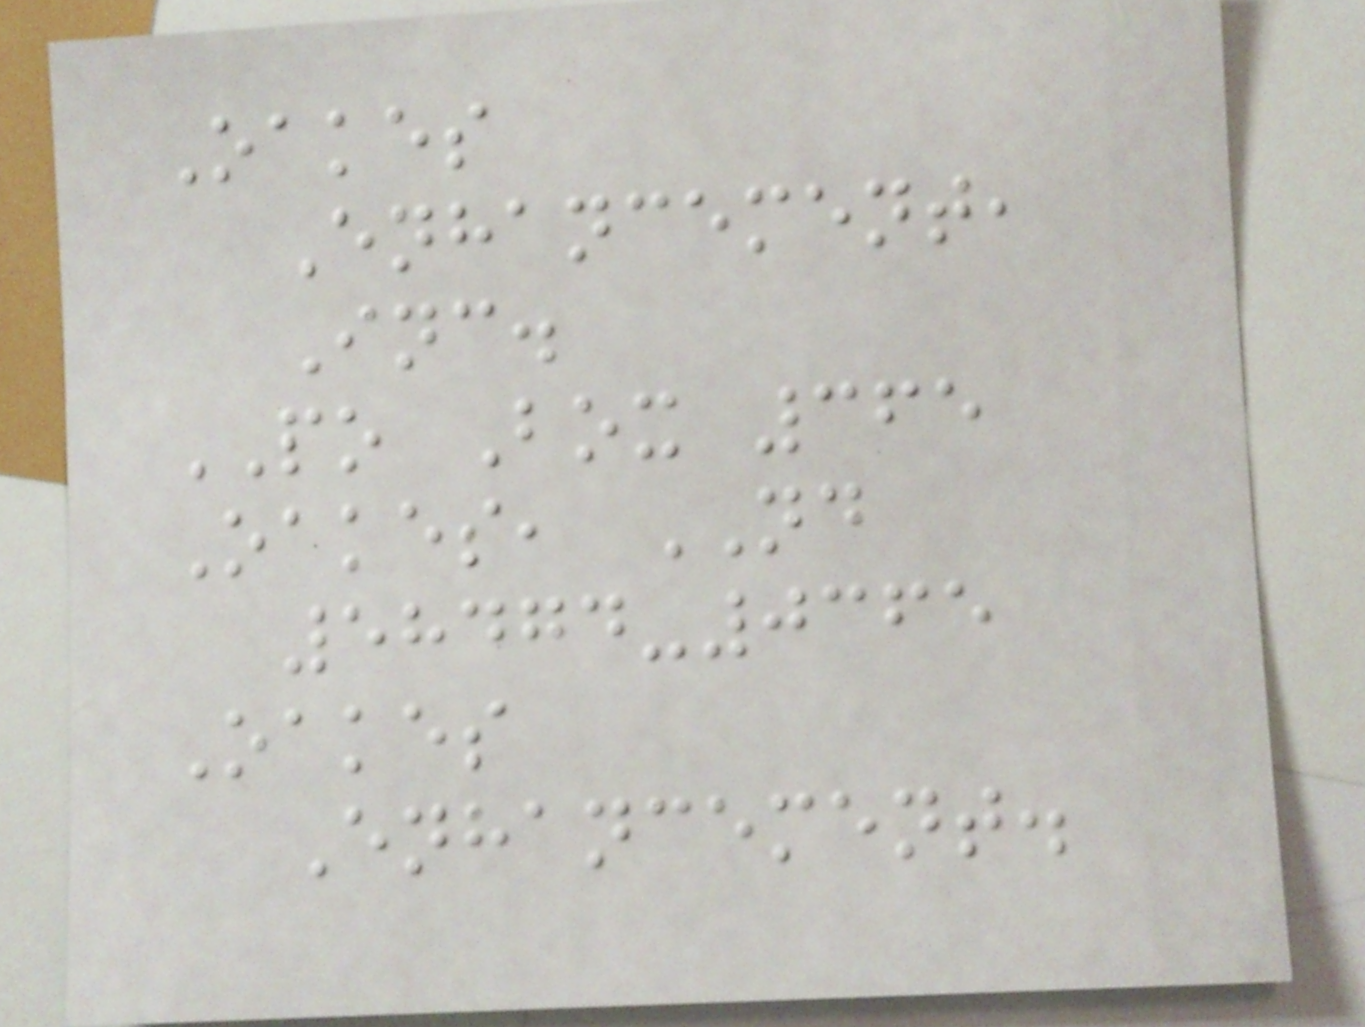Oakes
Enhancement,
Inc.
PO Box 365
Oakes, ND
58474-0365
Oakes
Enhancement.
